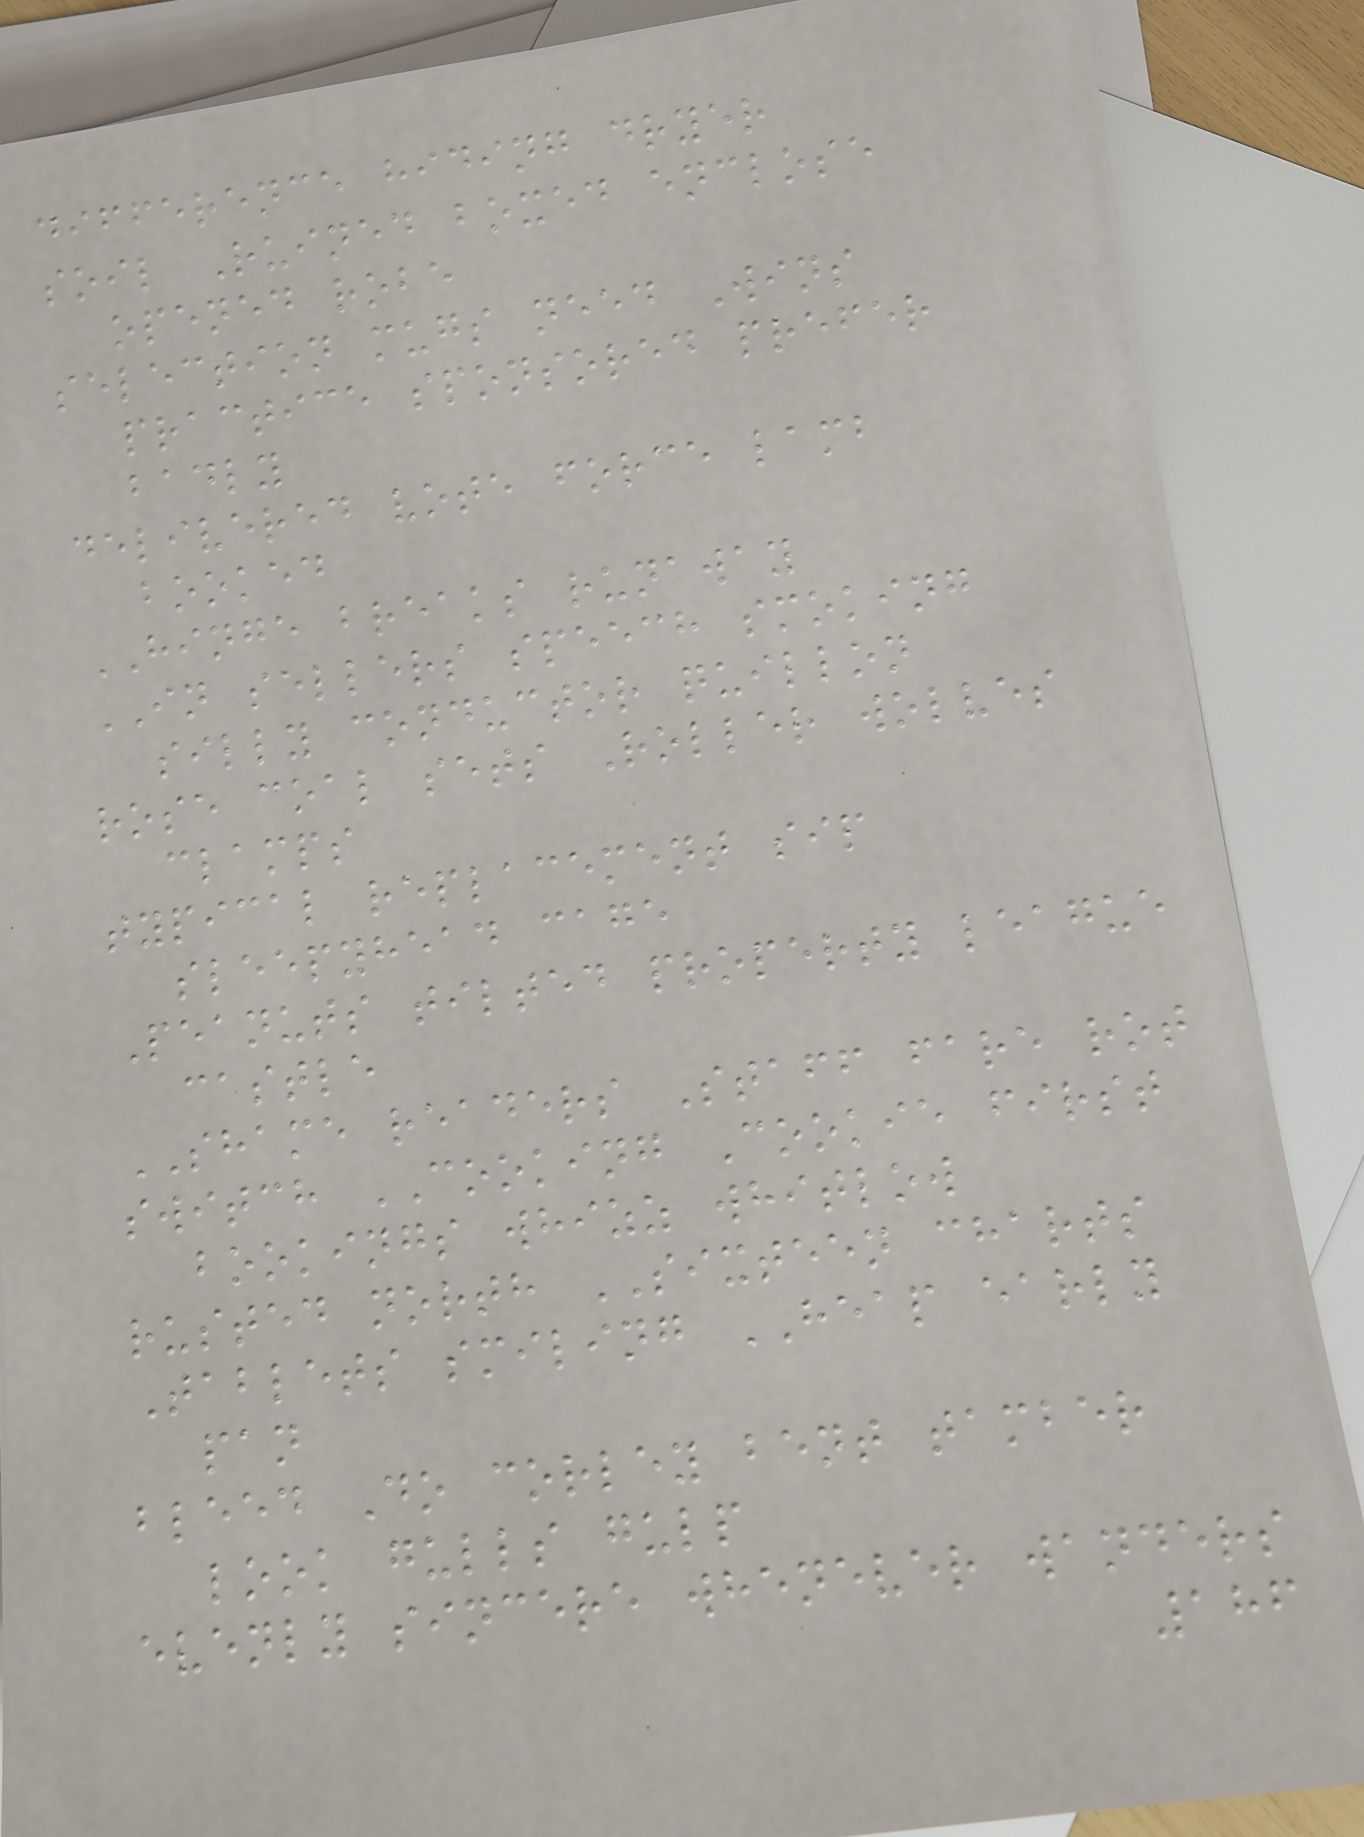difference hiding dryer
soil Ruined boxed enclose
opened robe
selection mugs need Wins
practice sponsored prefer
badly
delivered vote force lamb
booked
HINGE breaks runaway
IN sellers speech smoking
silly conductor quillon
rose coal sets Roller wolves
clamps
typical replacement sip
sleepyhead cage
Peanuts tilted property league
castle
SHAME readers Staff fare rot
switch COOKING Cookie first
bookings whizz whitlow
rusted north SIXTEEN charts
Tablets smiling HEAP early
pan
bleed Do corley bent tamber
look gulls gulp
evenly sincere whenever wanders
186
